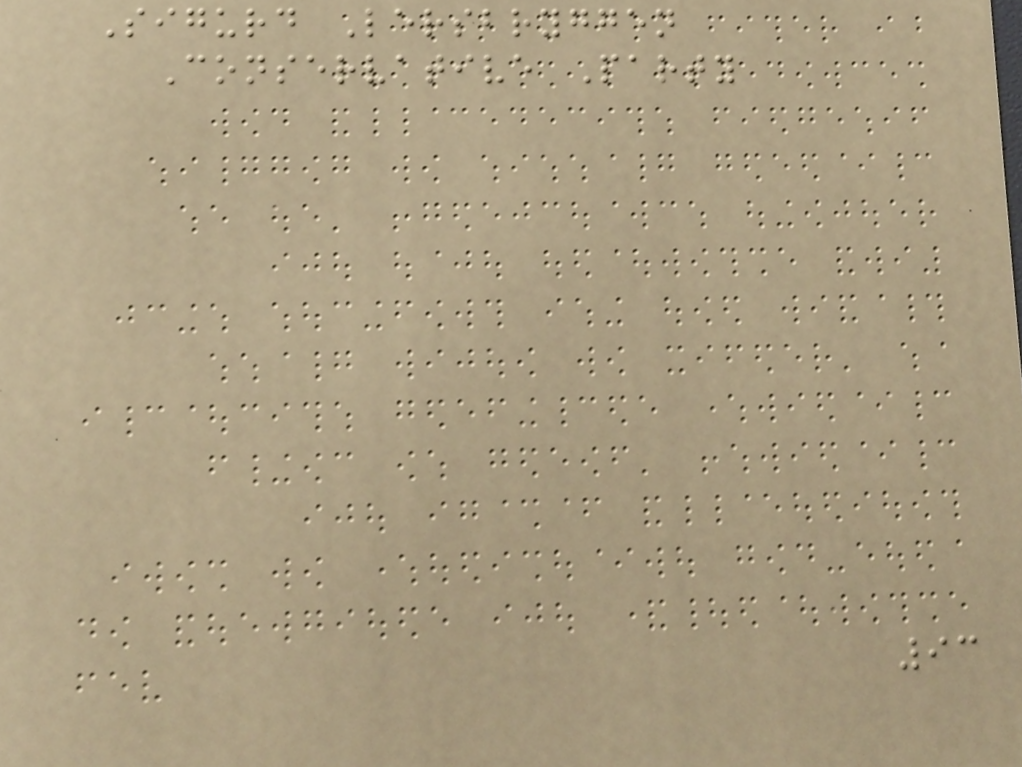Sigurd Lersbryggen
Conservative Party
93
